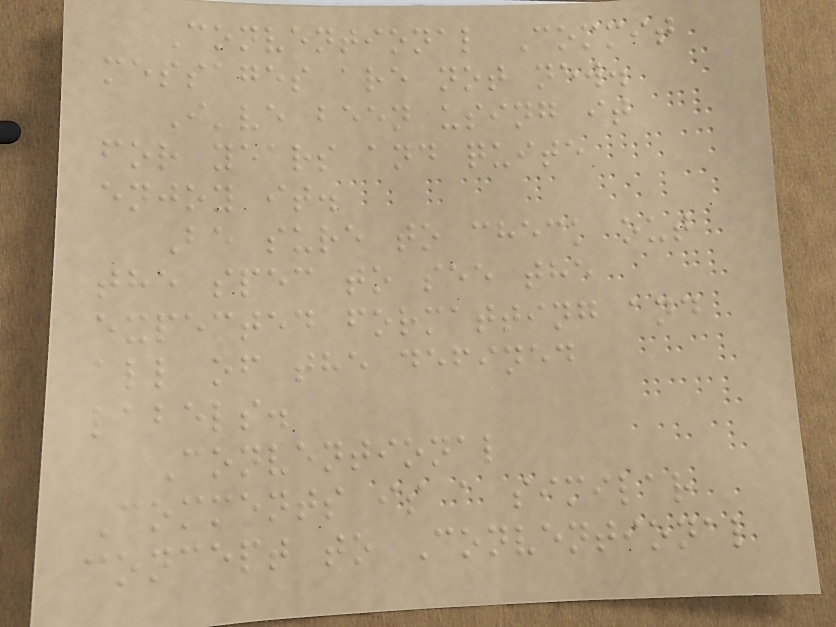Conventional Commit
messages are not new.
I've been using it
for years and quite
enjoy it.
Be sure to check out
the spec to see the
expected formatting and
all of the defined
labels.
Conventional
Comments is a similar
concept to Conventional
